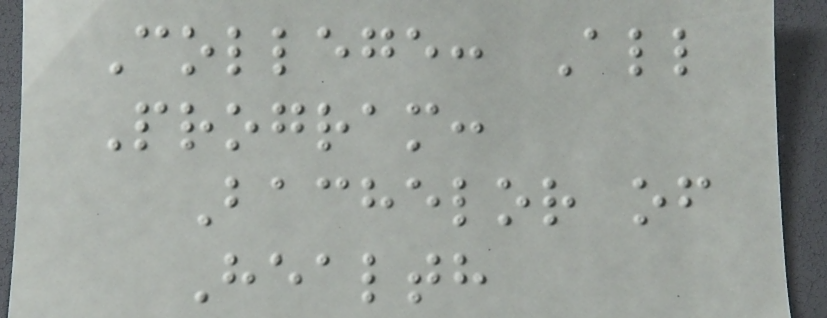College: All
Program:
Bachelor of
Health
